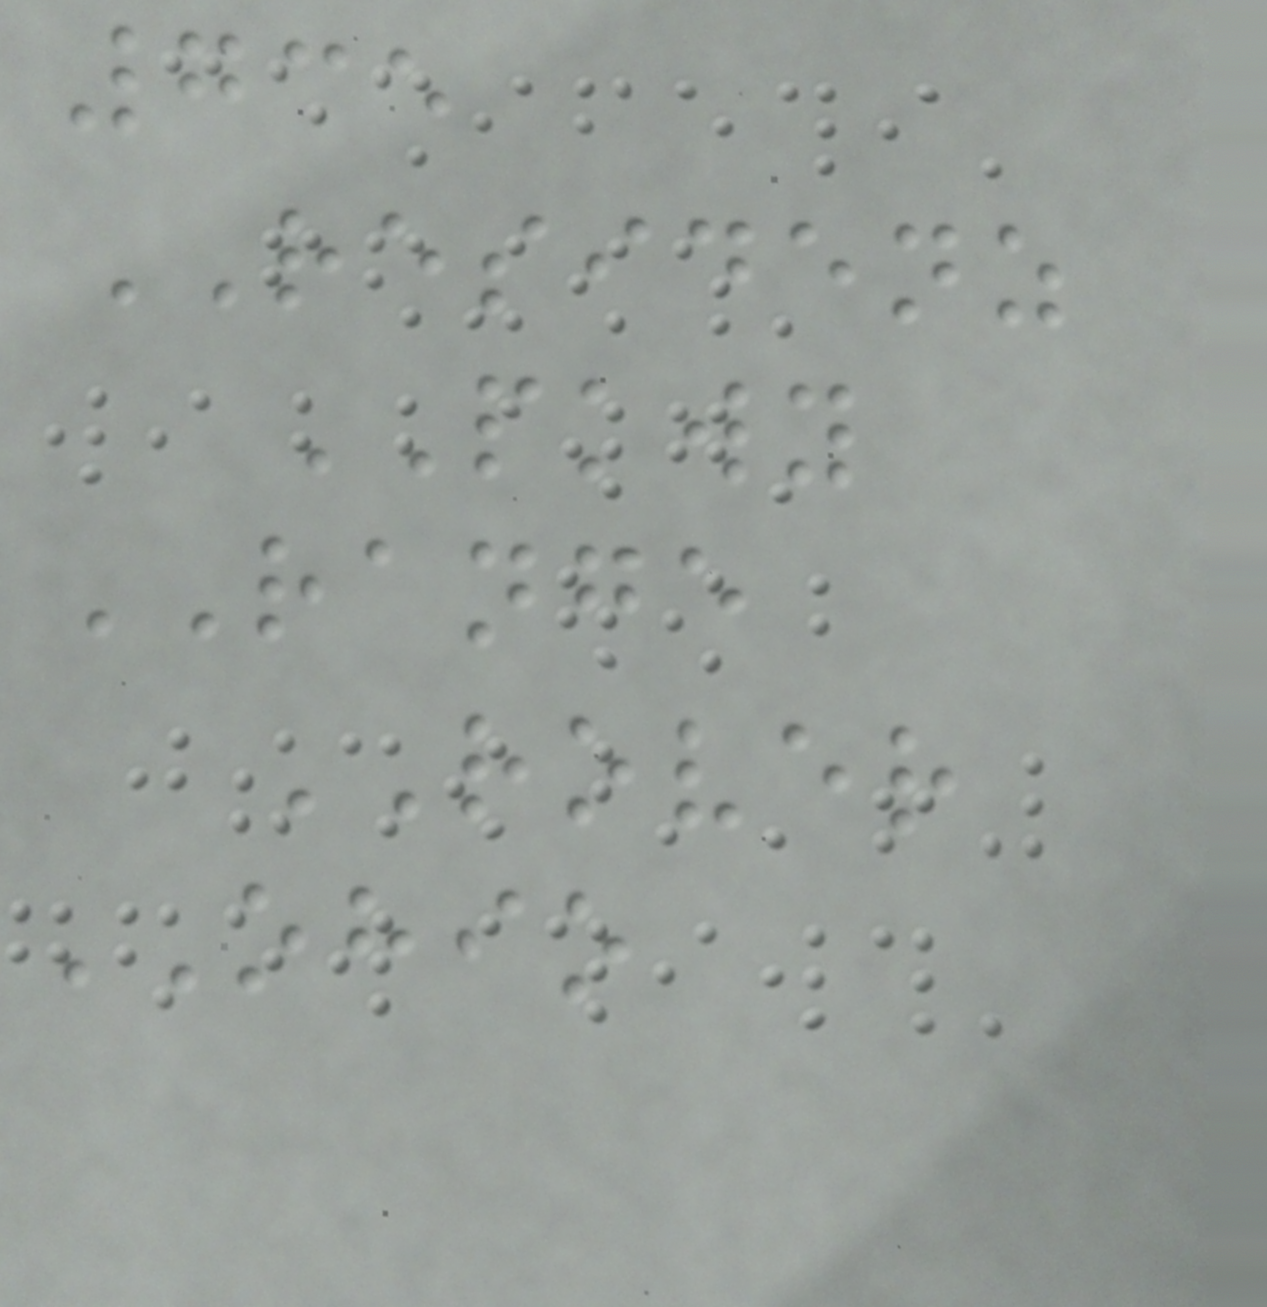735
RESIDENZ
PKWY
RANGE
ROVER
OHIO
